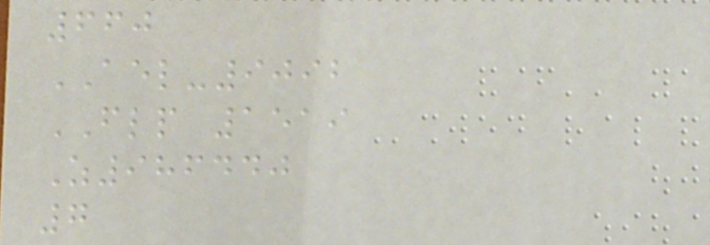660
AEL-9092
FLP 1519
Z986440
7
